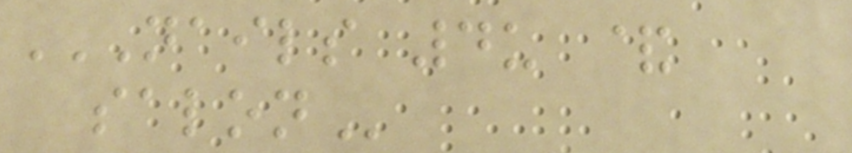NAILS 4U &
SALON
